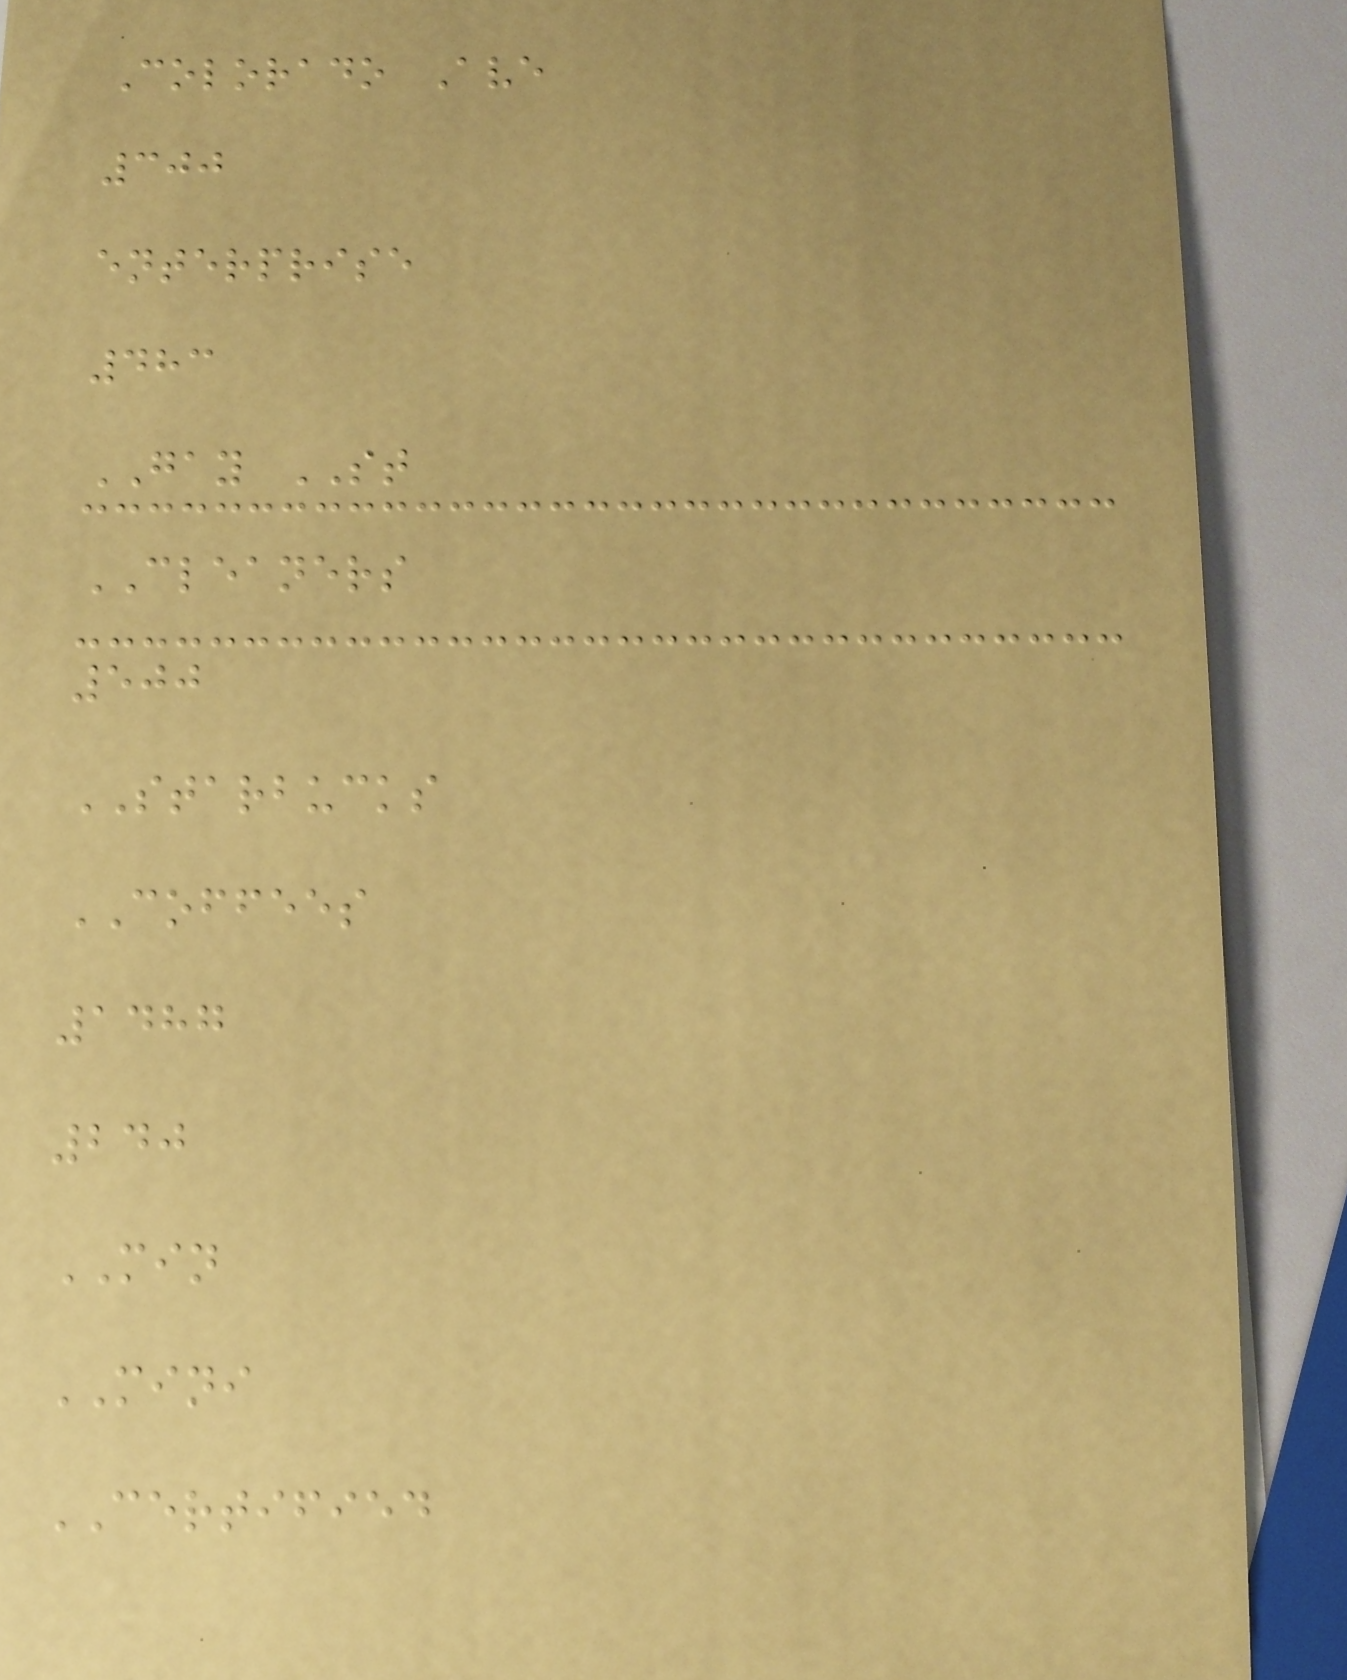Colorado Ave
300
enterprise
483
GAY ST
CLEANERS
500
STARBUCKS
COFFEES
1487
240
MIN
MINI
CERTIFIED
